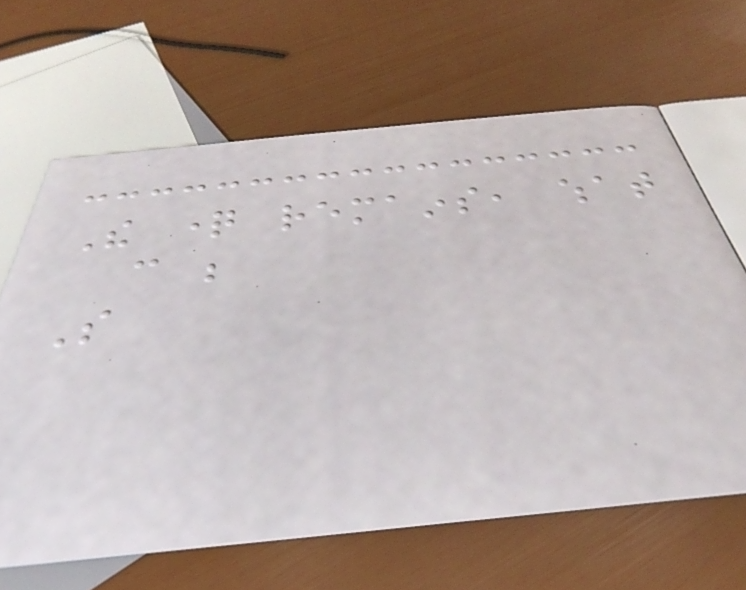The question remains, what
can be
So
